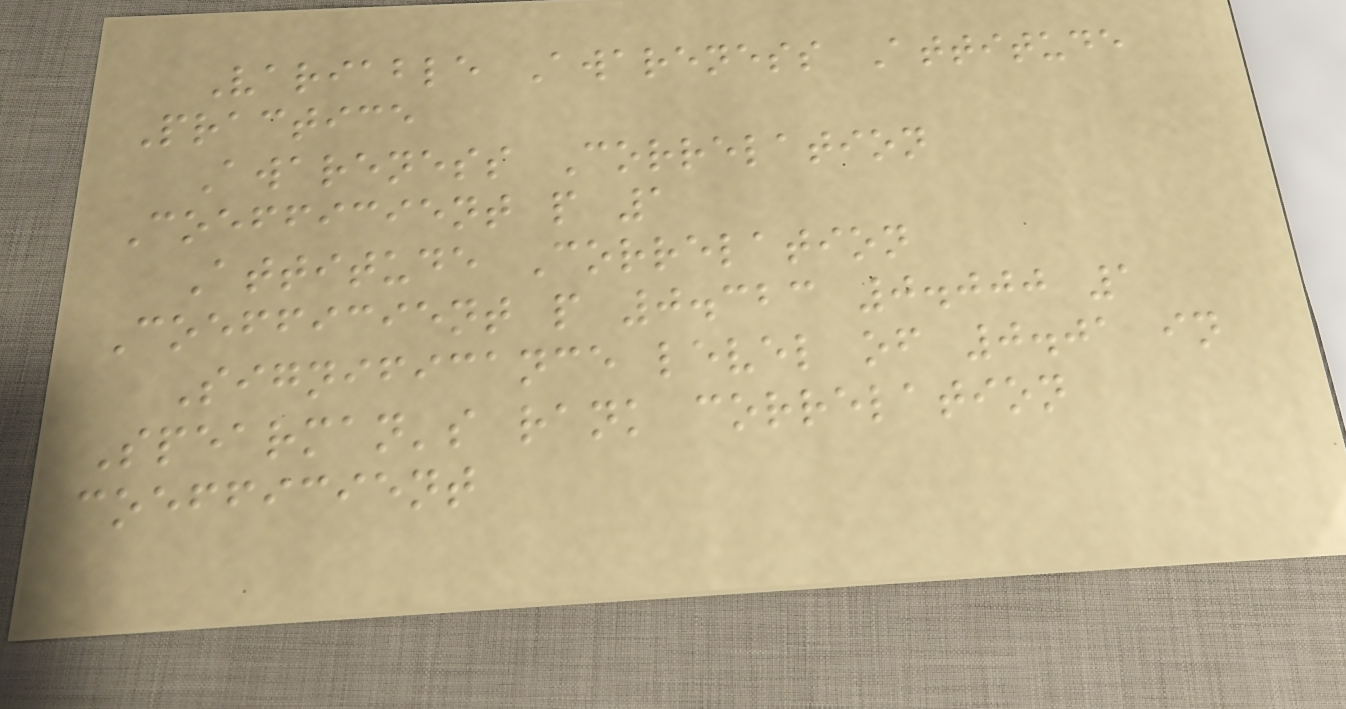Variable Awareness Attitude
Practice
Awareness Correlation
Coefficient p 1
Attitude Correlation
Coefficient p 0.323 0.000 1
Significance level of 0.01 in
Spearman's rank correlation
coefficient
